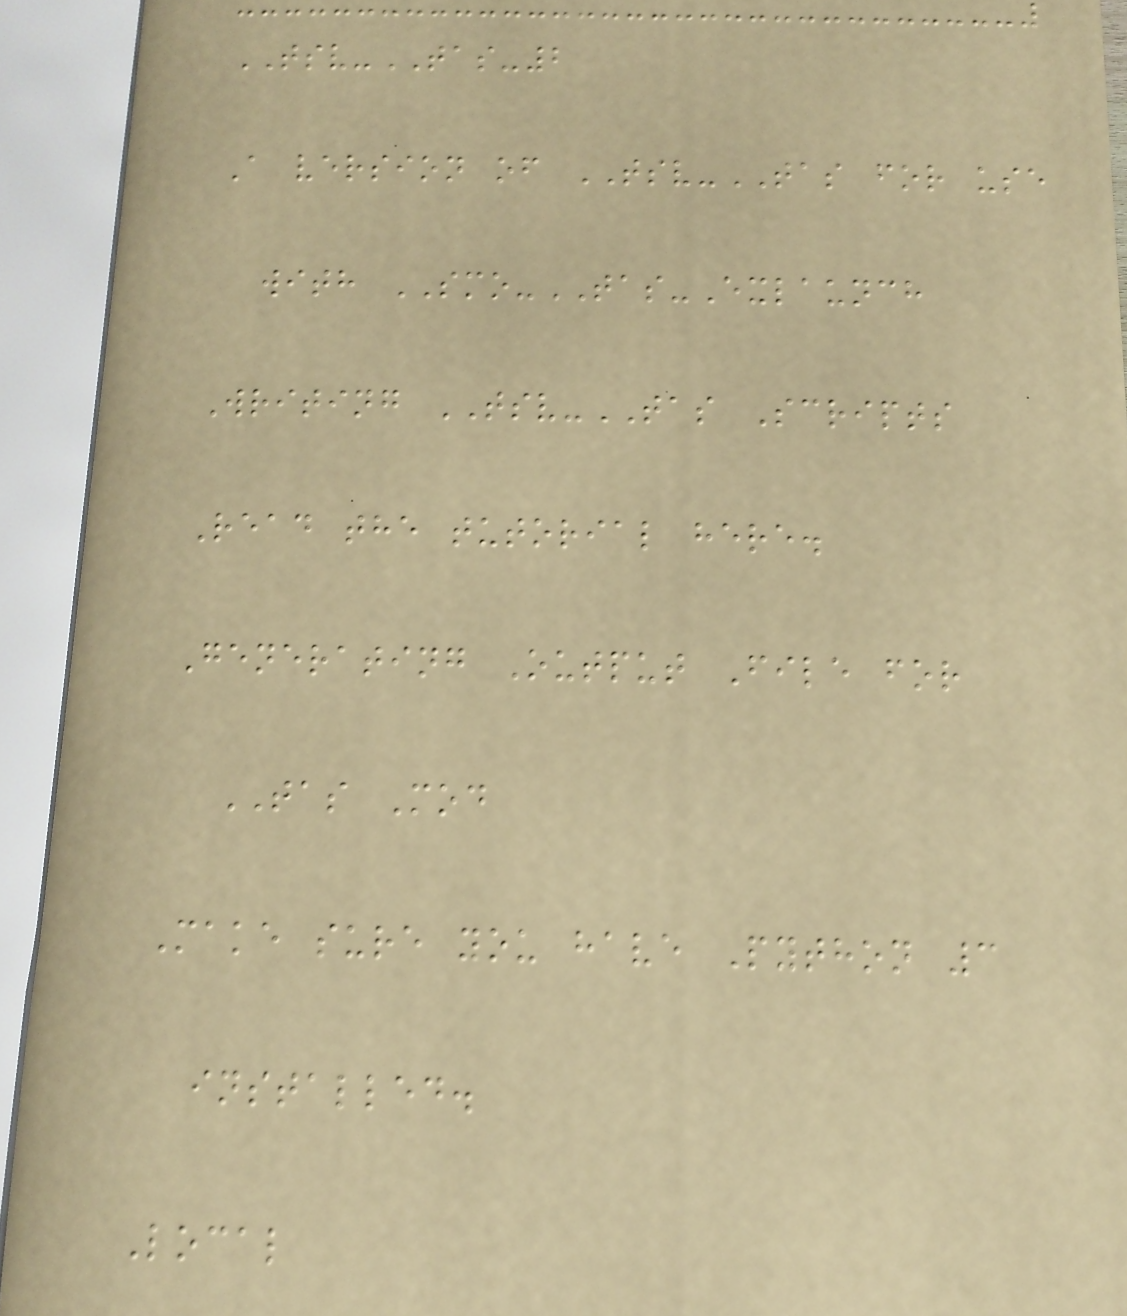TSV-TAS-2
A version of TSV-TAS for use
with SMO-TAS-Exlaunch
Writing TSV-TAS Scripts
Read the tutorial here.
Generating Output File for
TAS Mod
Make sure you have Python 3
installed.
Local
